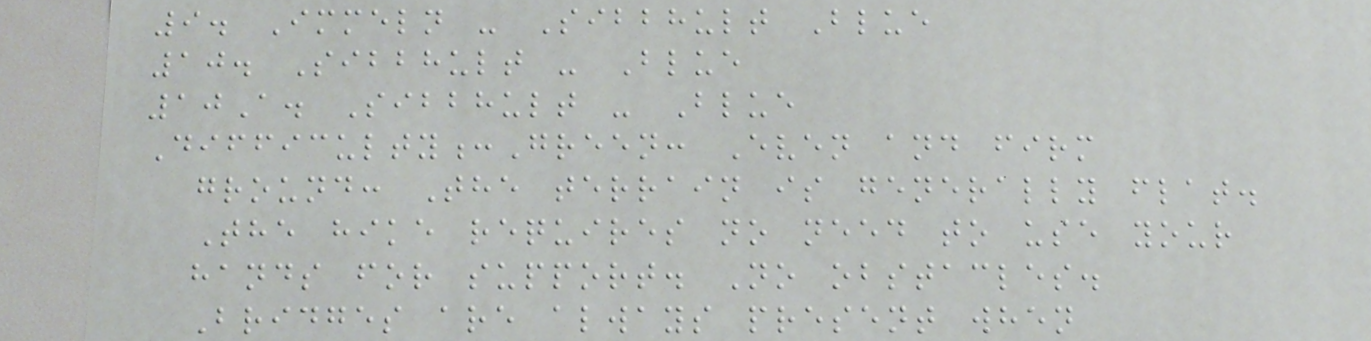9. Immeln - Sibbhult Blue
10. Sibbhult - Blue
10A. Sibbhult - Blue
Difficulty:Green: Even and firm
ground: The terrain is generally flat.
The hike requires no need to use your
hands for support. No obstacles.
Bridges are always present when
